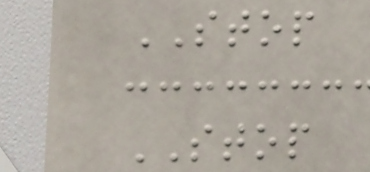STOP
STOP
